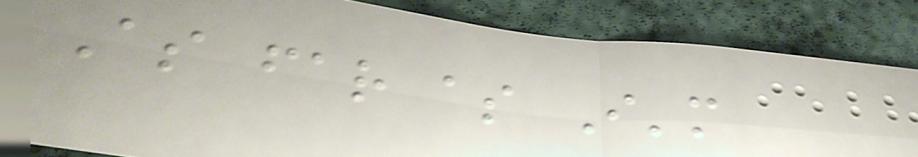As far as I'm
